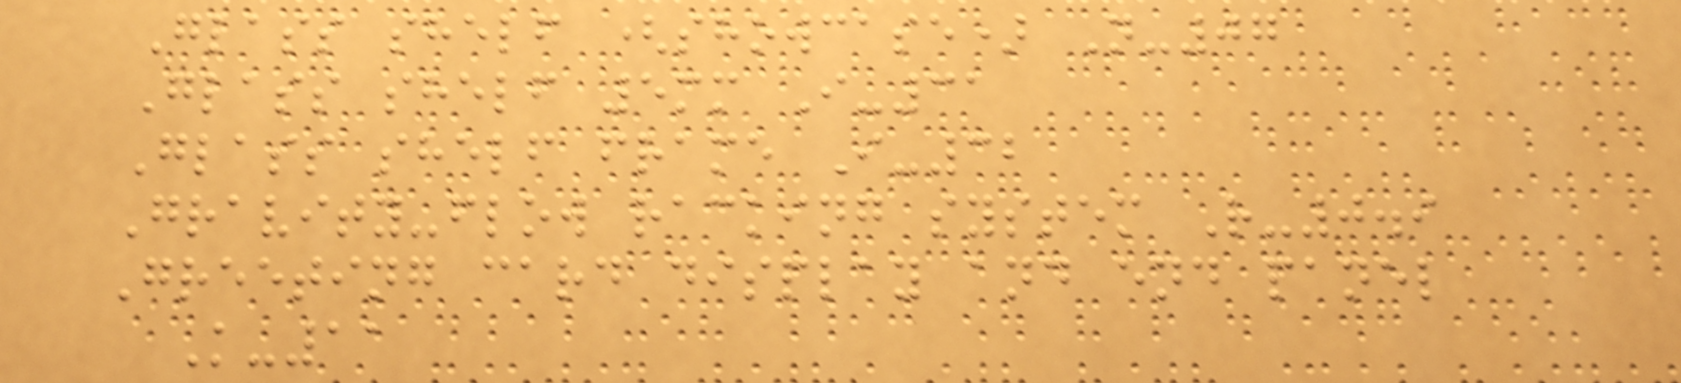Glass shelf (showcase) N-07
Glass shelf 5mm I-31
Glass shelf frame I-32
Gravity-flow racking system R-0.9
Greeting card display and end panel
K-11
